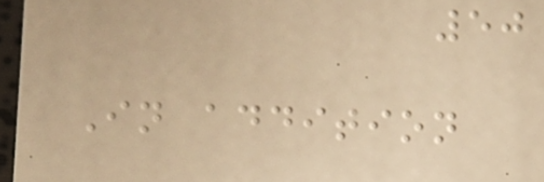50
In addition
